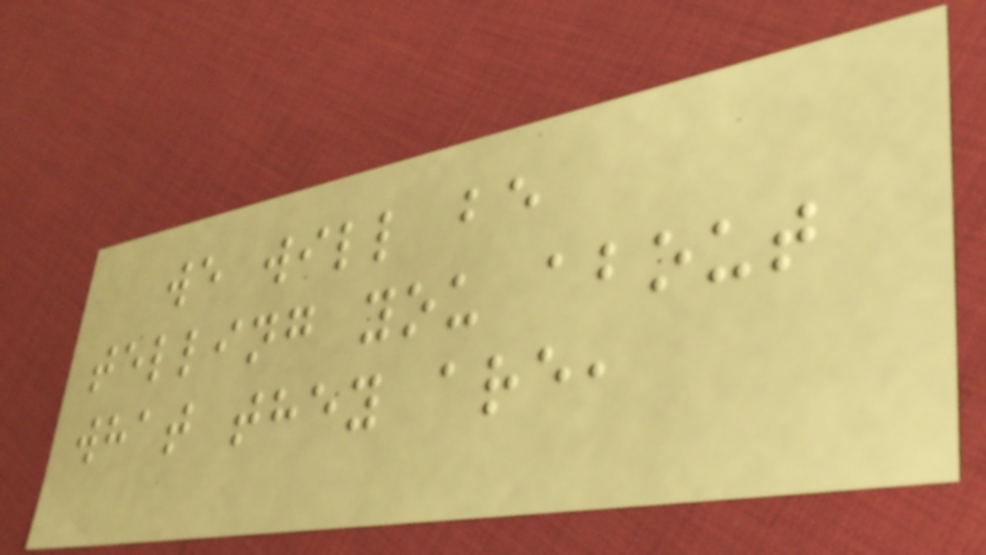we will be
telling you about
what they are,
